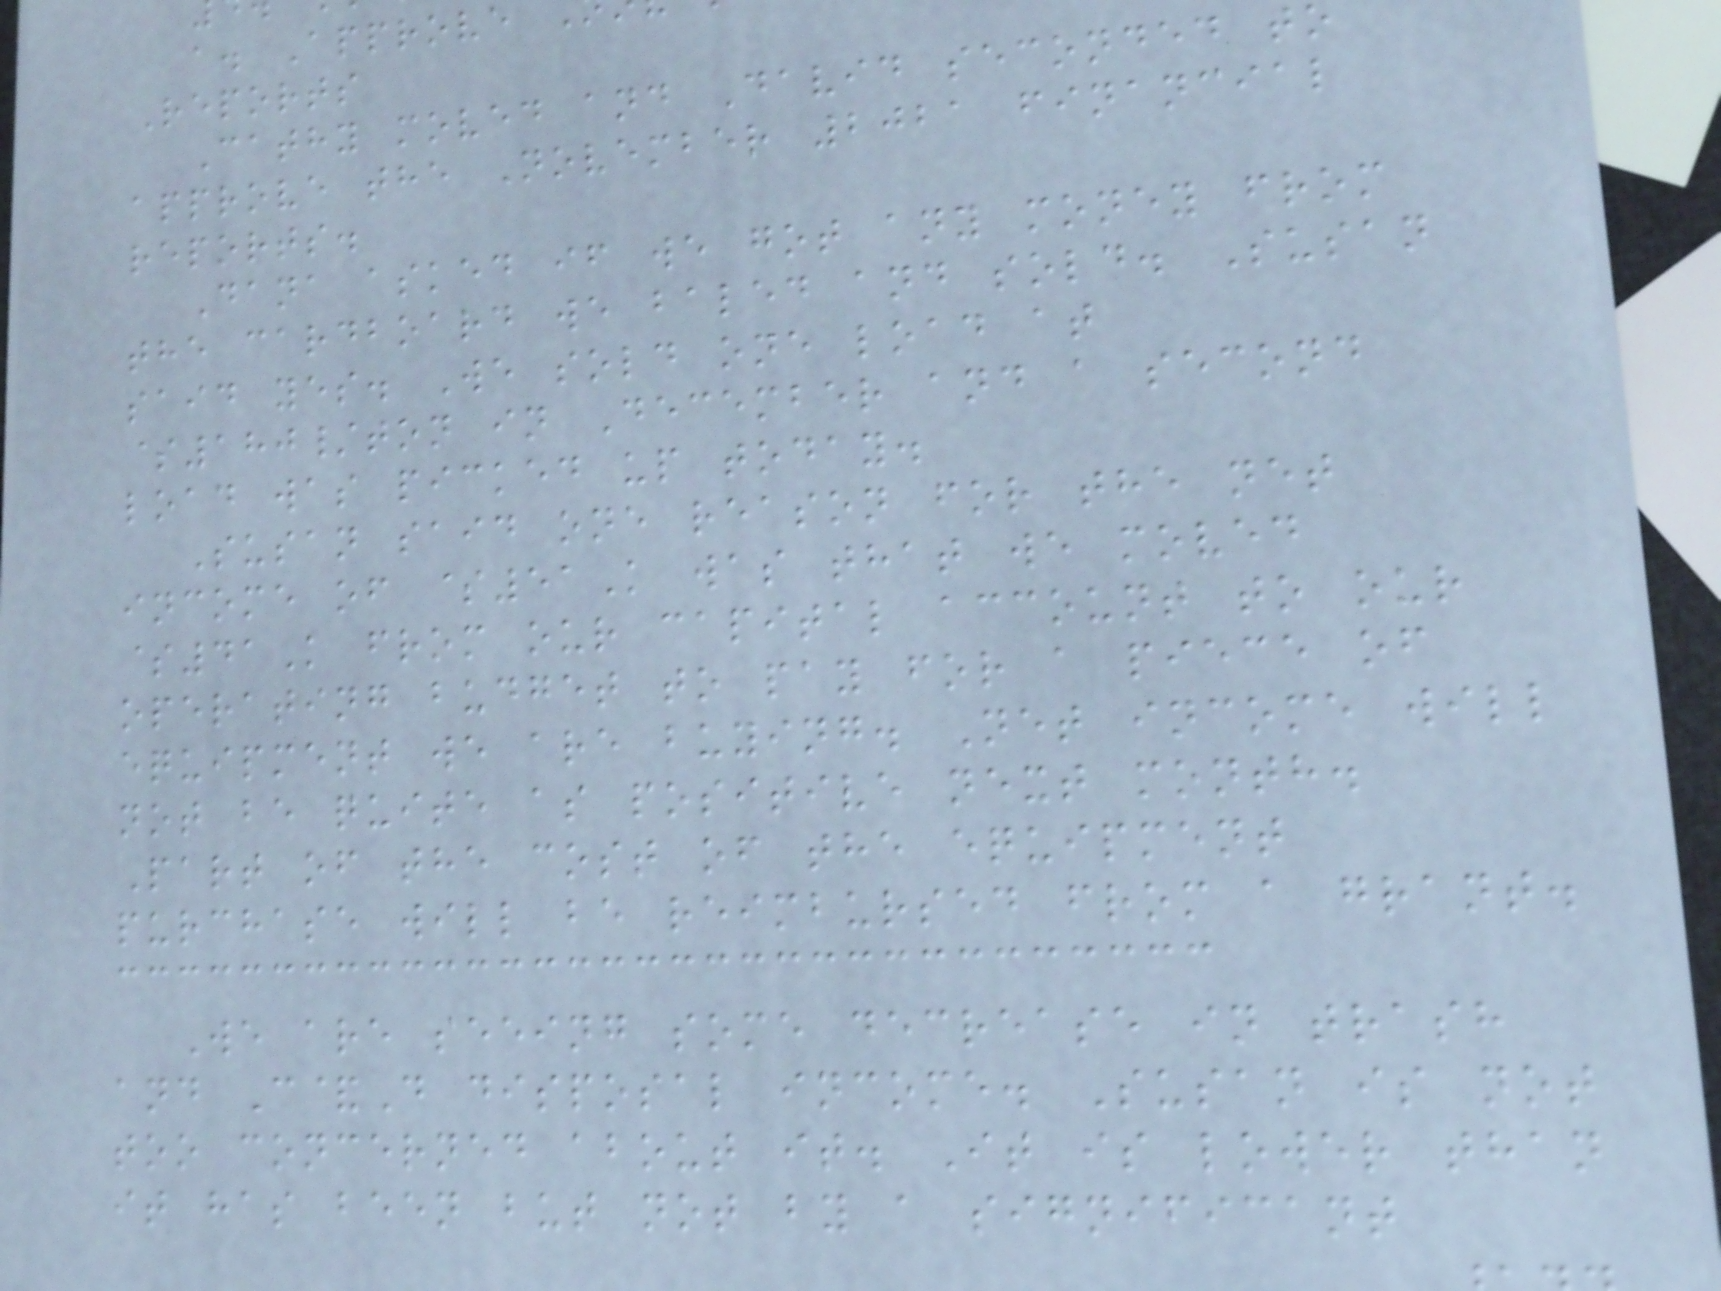a. Approve
Reports
Cathy moved and David seconded to
approve the November 2021 financial
reports.
Dana asked if we got any money from
the cardboard we baled and sold. Susan
said yes. We sold one load at
$180/ton in December and a second
load was picked up today.
Susan said one reason for the net
income of $51K was that we moved
$41K from our capital account to our
operating budget to pay for a piece of
equipment we are buying. Net income will
not be quite as positive next month.
Part of the cost of the equipment
purchase will be reimbursed from a grant.
We are seeing some decrease in trash
and C&D disposal income. Susan is not
too concerned about it. It is lower than
it has been but not by a significant
